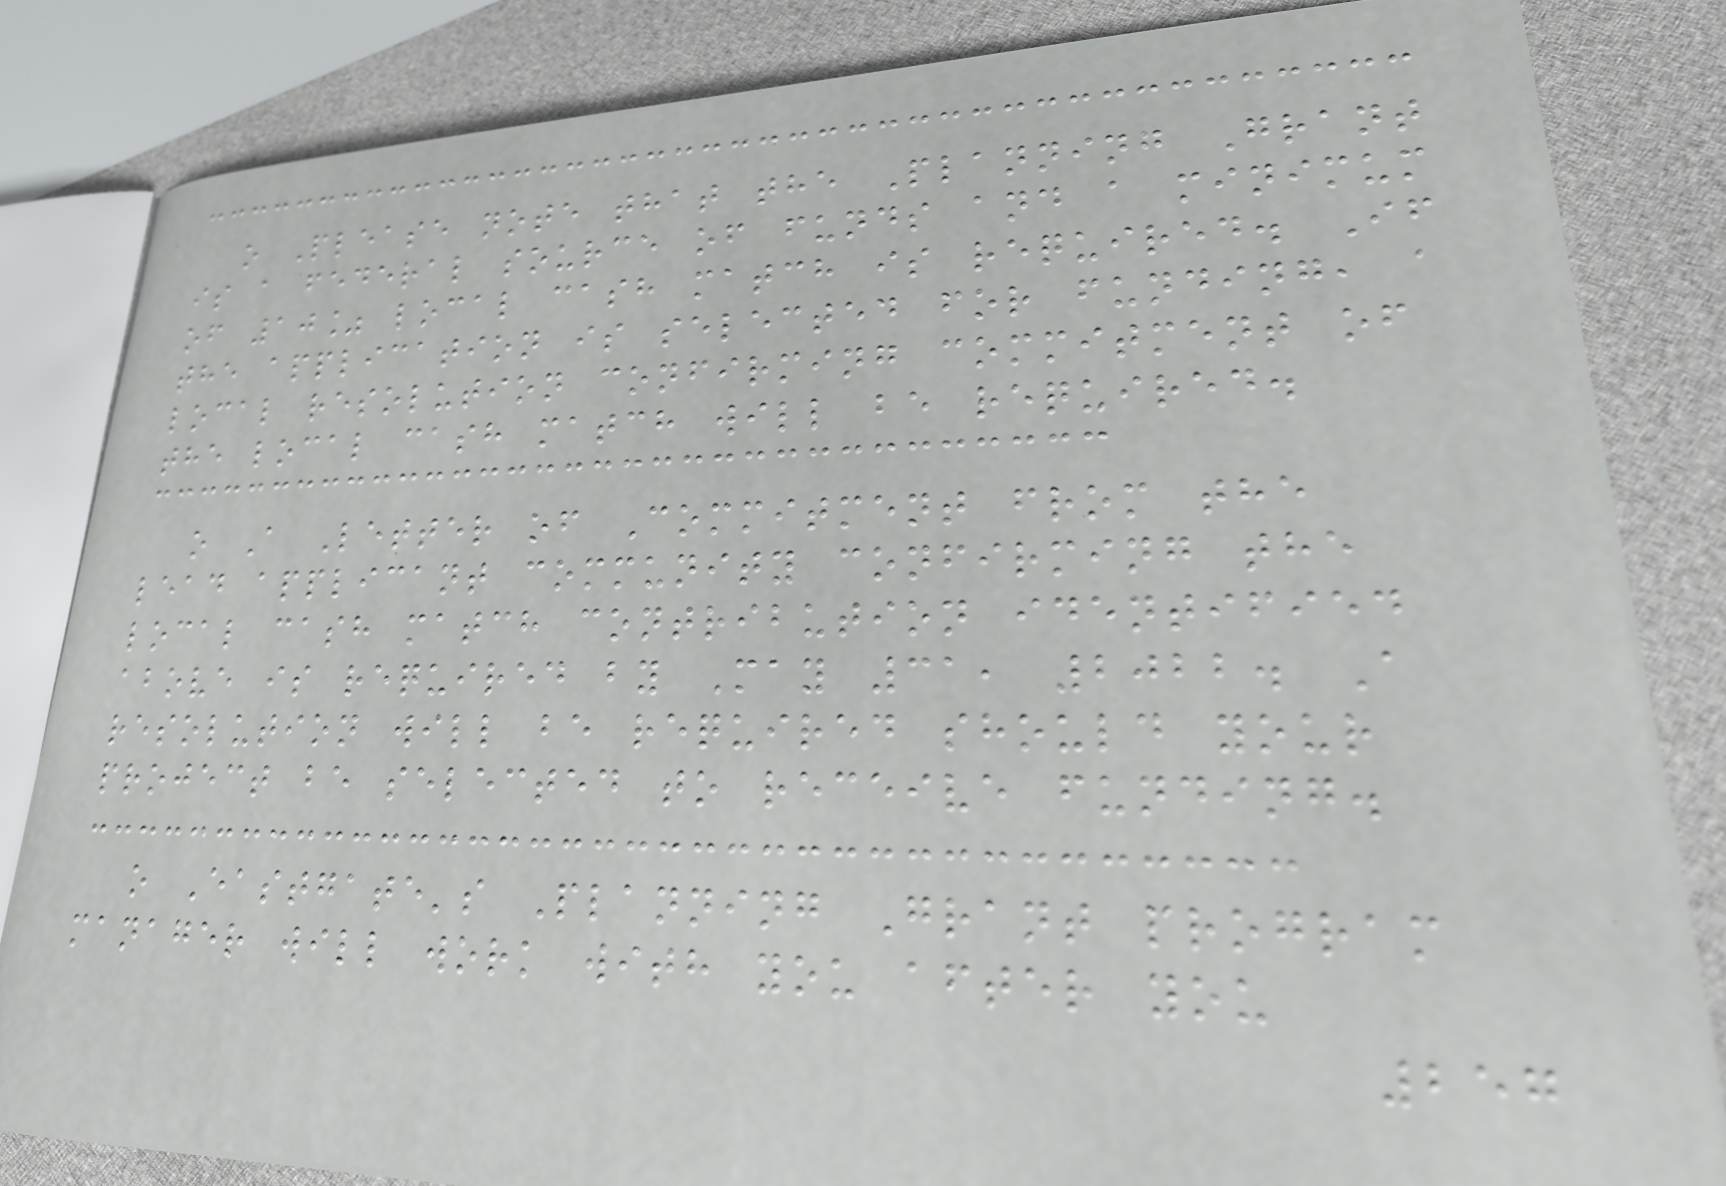o Please note that the Planning Grant
is a federal source of funds and a minimum
of 10% local cash match is required. If
the application is selected for funding, a
local resolution confirming commitment of
the local cash match will be required.
o A Letter of Commitment from the
lead applicant community confirming the
local cash match contribution identified
above is required by May 31, 2022. A
resolution will be required should your
project be selected to receive funding.
o Eastgate's Planning Grant program
manager will work with you after you
257
